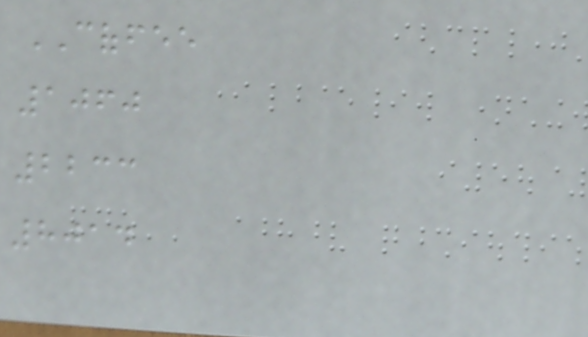COFFEE
1060
2233
8014
